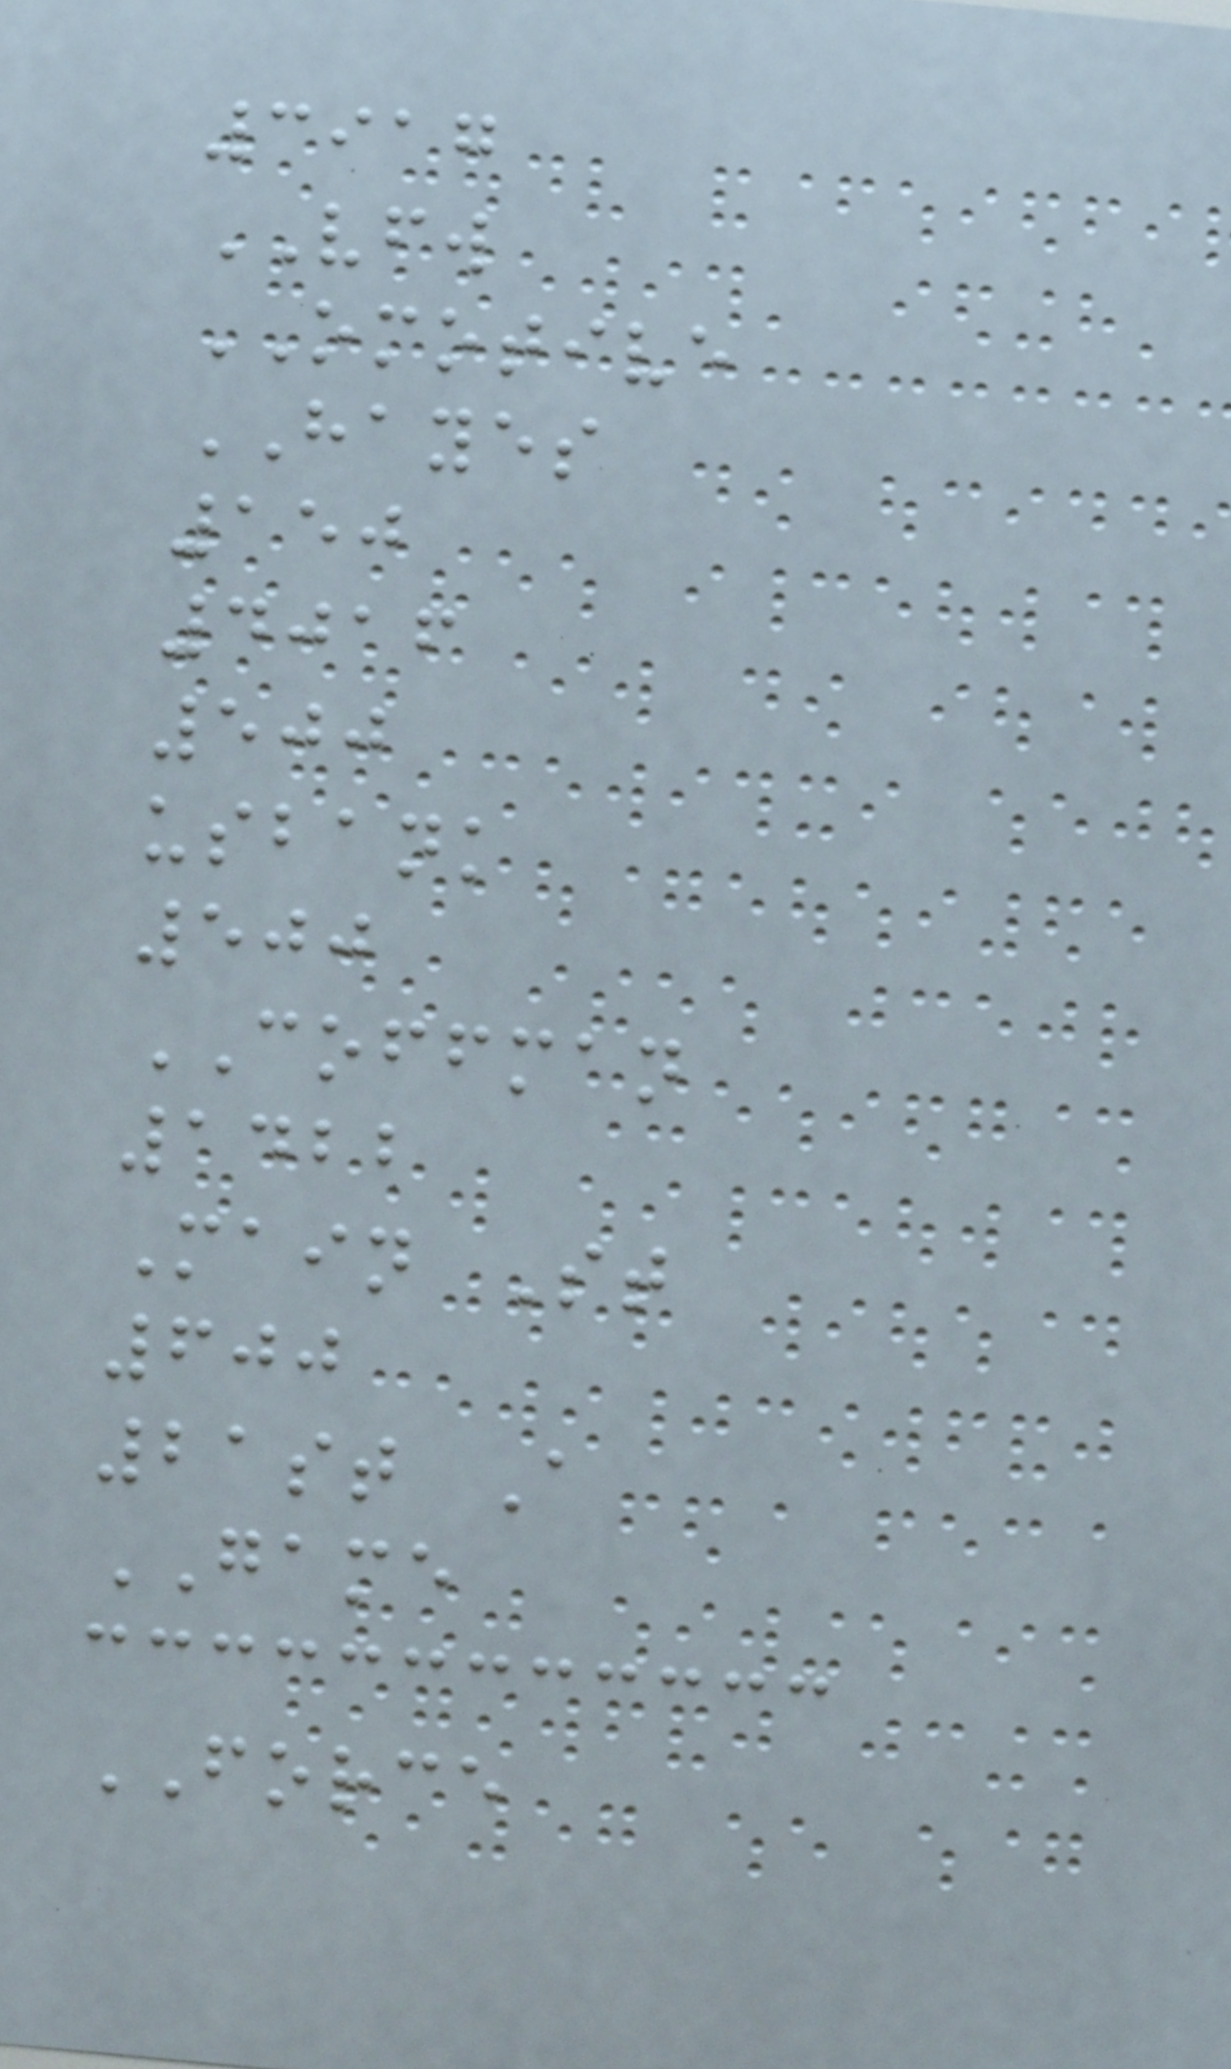3917
VFW
OMOTIVE
HAYES
150
4016
500
usbank
500
COFFMAN
1422
Main St
600
21st A
GAME
FORCE
